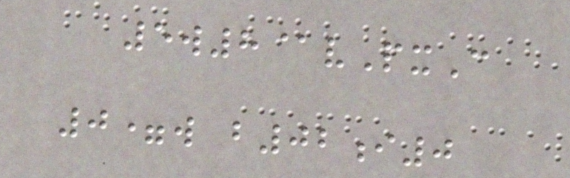5w8@vPxC
0=w b02i0
